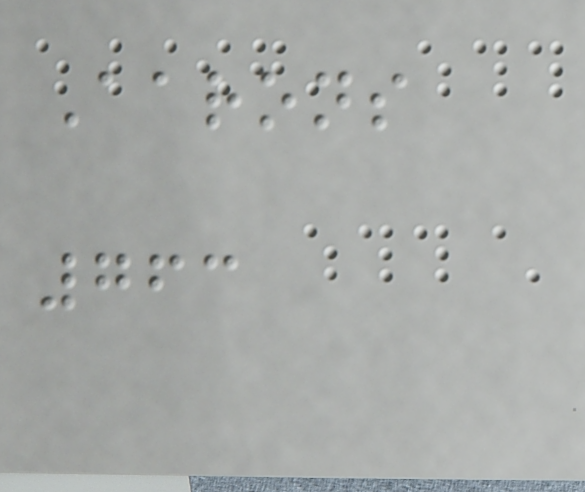Aarons
763
